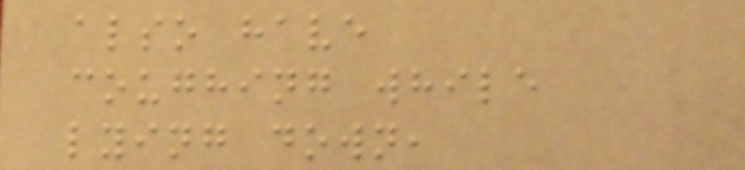also have
coughing while
lying down,
